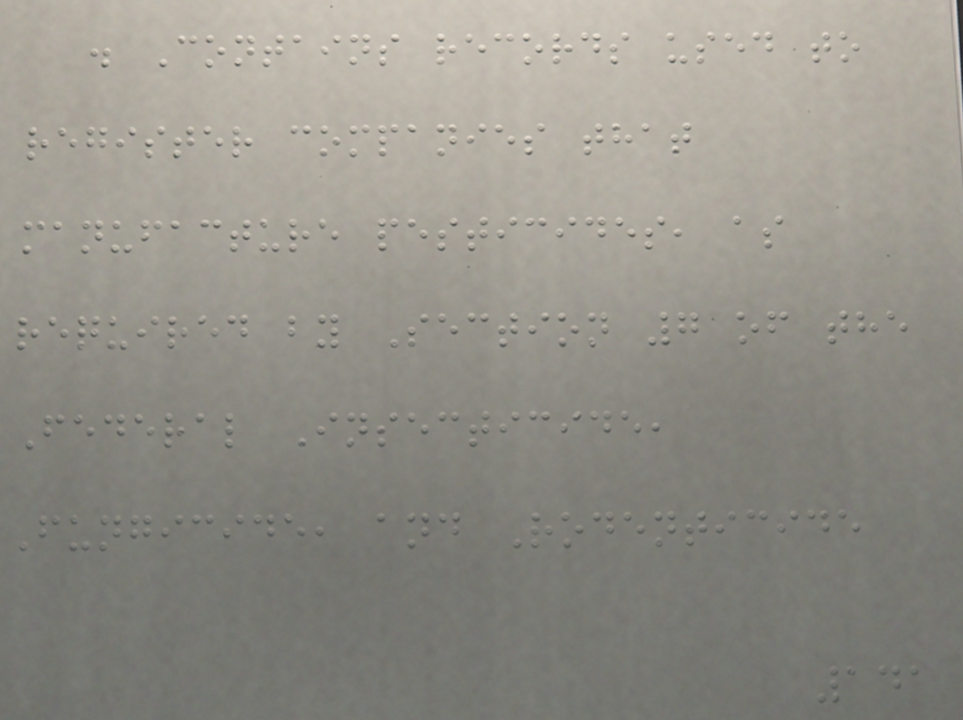. Contains records used to
register companies that
manufacture pesticides, as
required by Section 7 of the
Federal Insecticide,
Fungicide, and Rodenticide
141
